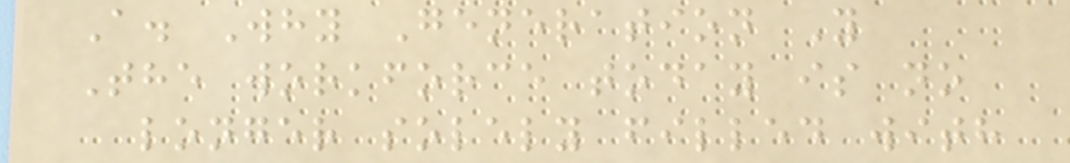A. Why Generation Y
The workforce today is no
longer solely filled with
